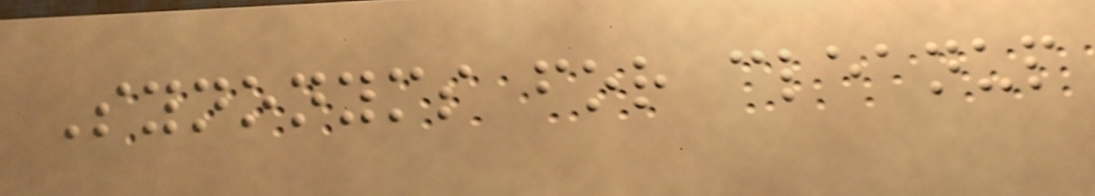Synonyms for cleanup
